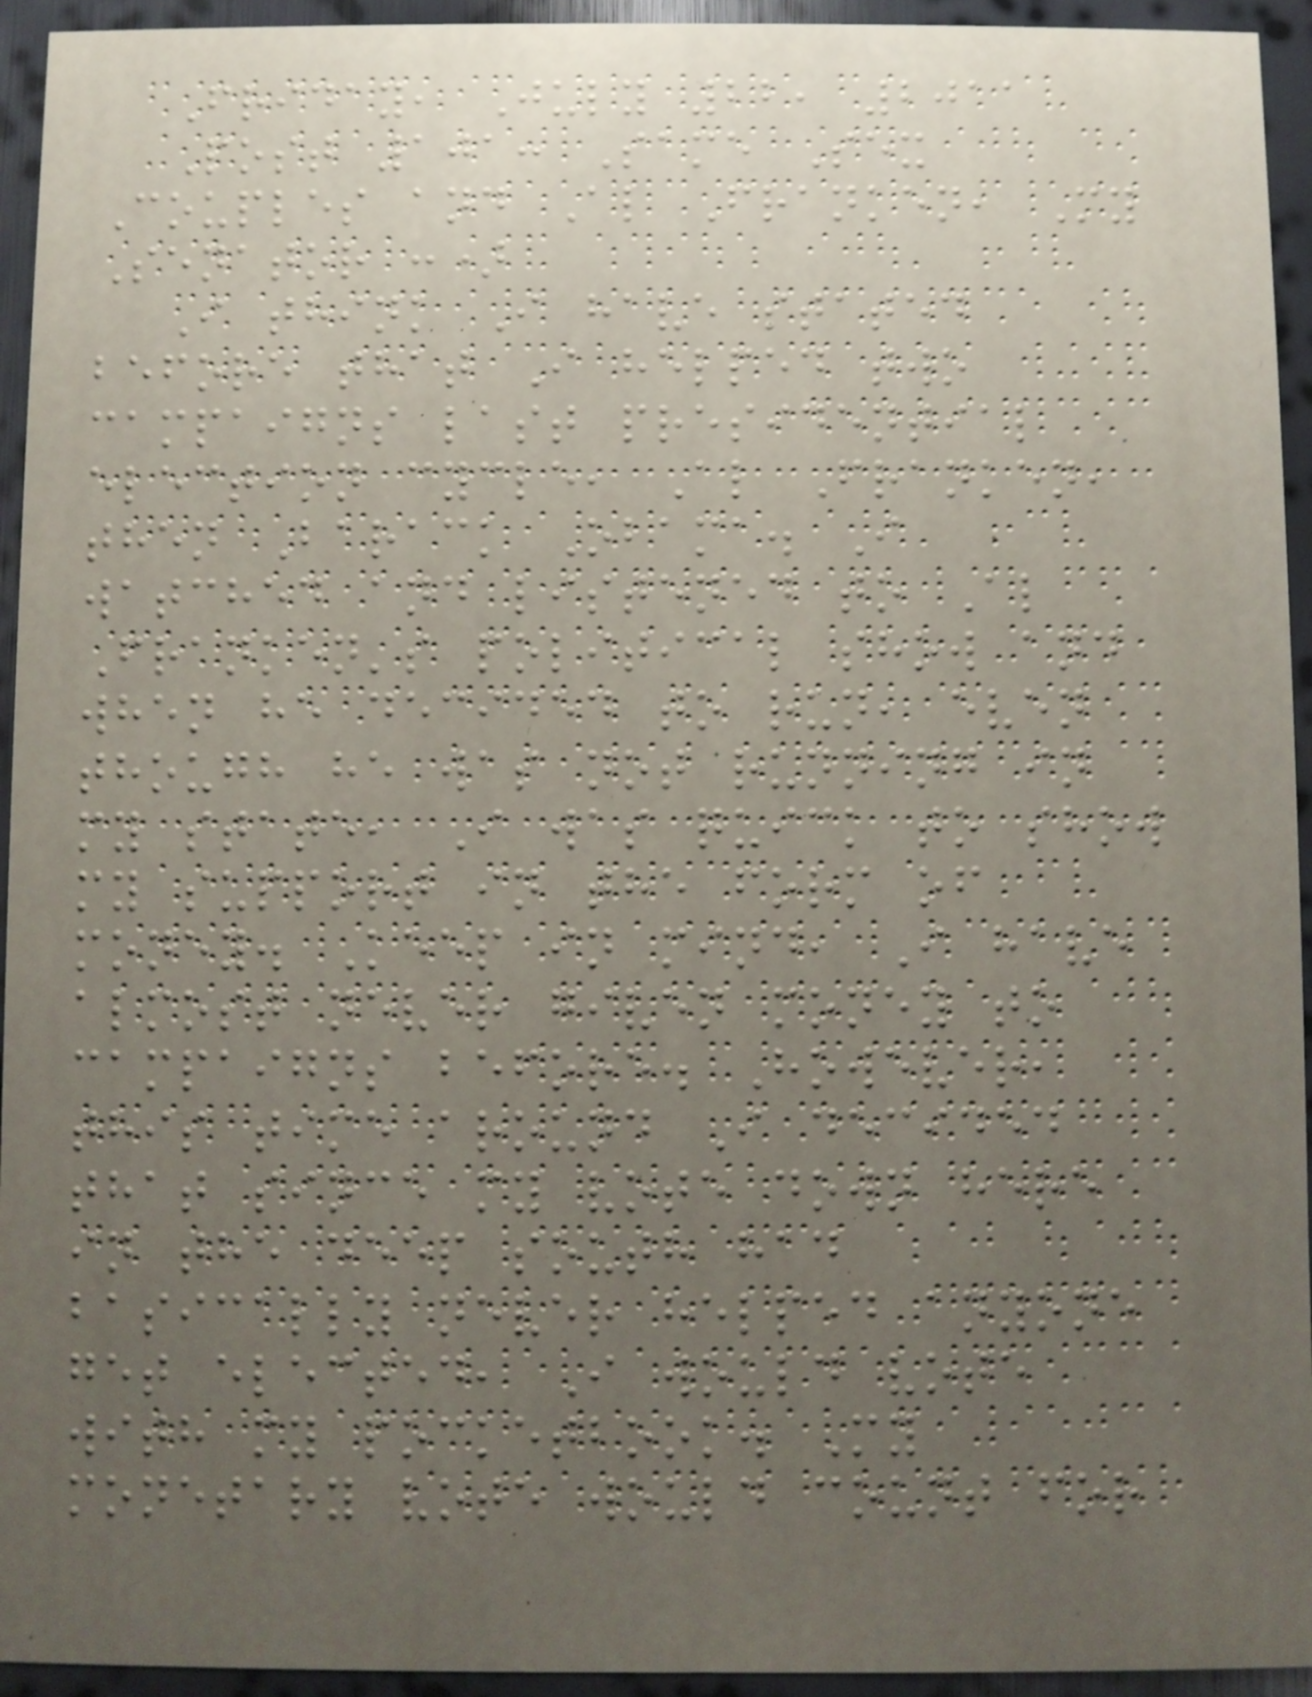Friday, July 22, 2011
Post 101: Same Sex
Couples and Al Franken, My
Senator :)
I think I have stated
before that I helped two
campaigns last presidential
election cycle, Al Franken,
then Barack Obama. I
watched and listened to Al
Franken's political show and
when he decided to run, even
though he was not running in
my state, I was quick to show
my support in the form of
money. Keep in mind, I have
almost never given money to
campaigns before. However,
this time around I decided
that since my vote down here
in the deep south had
basically never helped anyone
get elected, I would vote
with my pocketbook. My
monetary vote would count for
